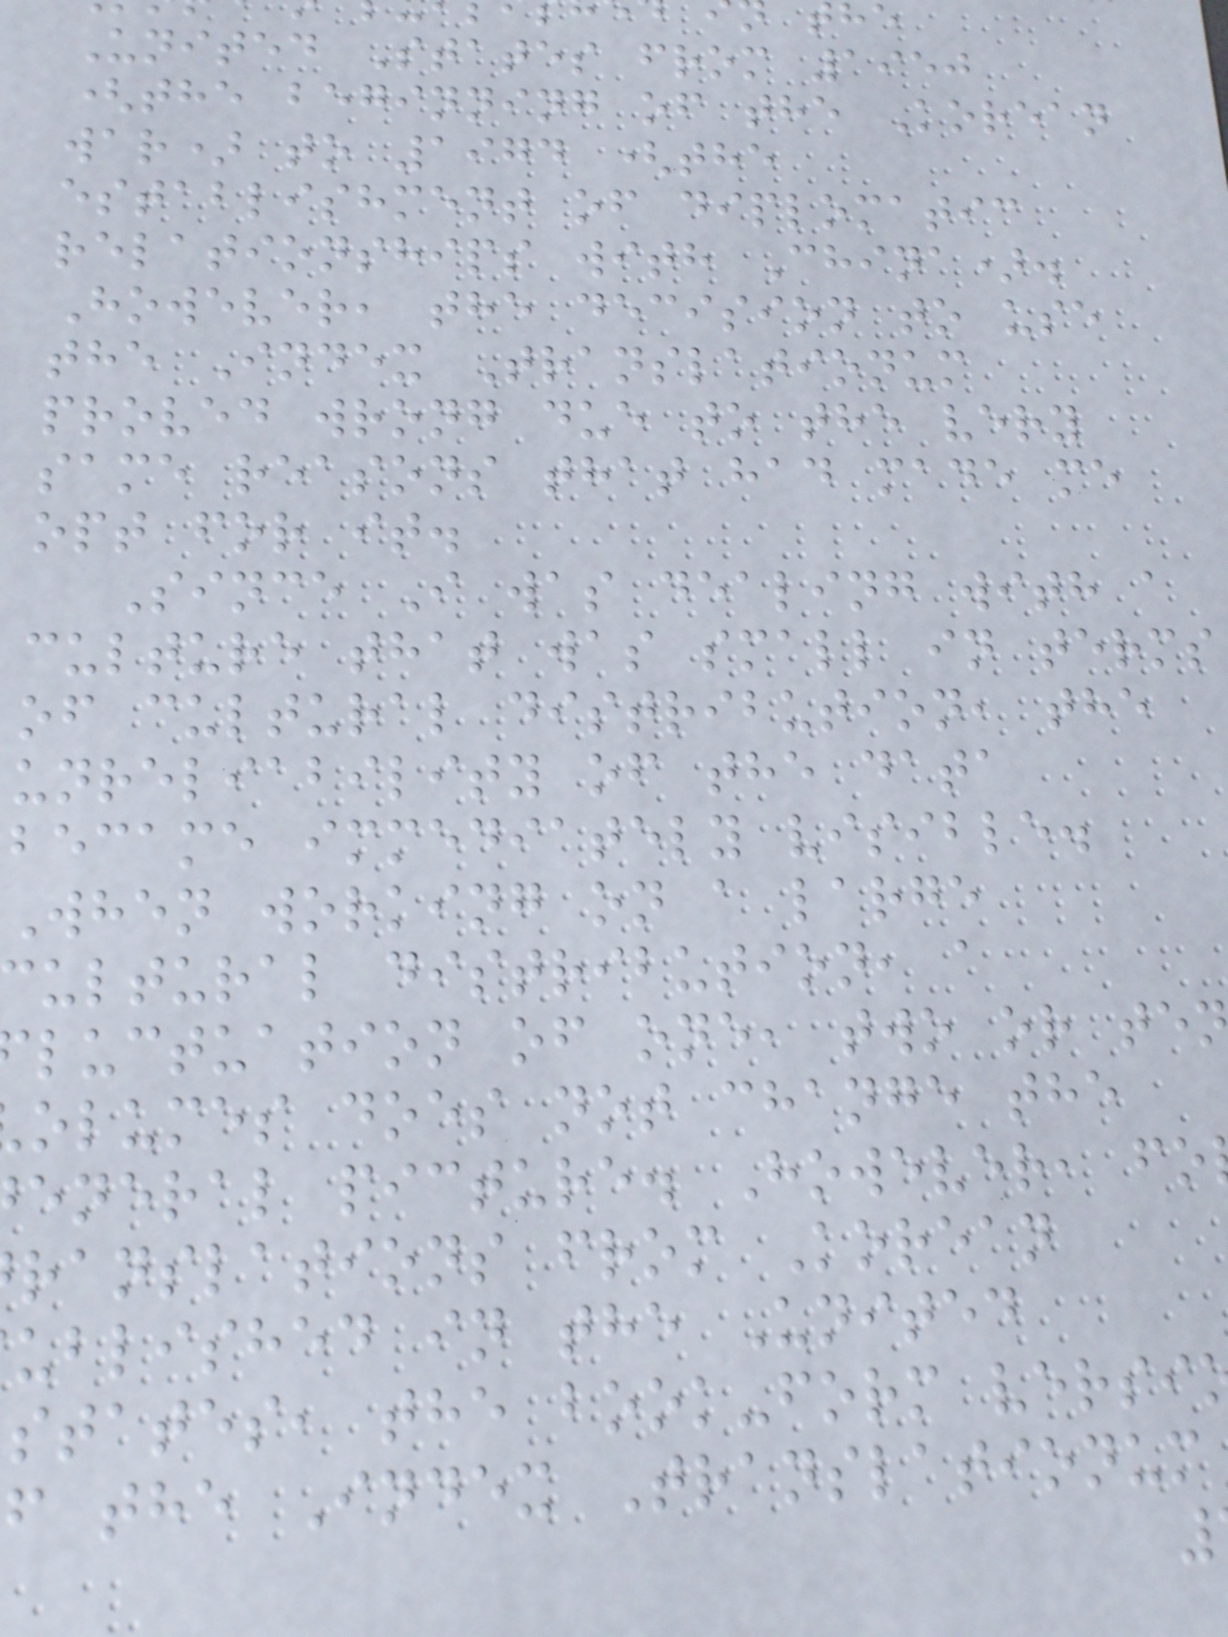United States from 1950
(the beginning of the Korean
war) to 1974 (the
establishment of diplomatic
relationships with China).
However, the decision to use
the Index Translationum
proved wrong due to the very
same reasons that had made me
opt for it.
Since I was dealing with a
culture that was small in terms
of cultural distribution, the
unreliability of the data
became immediately visible.
When working on a large
ultural distribution, a
luctuation of one, two or te
olumes does not change the
eneral picture. However, fo
ranslations from Korean
ublished in the United
states, the book-form versi
f the Index Translationum
